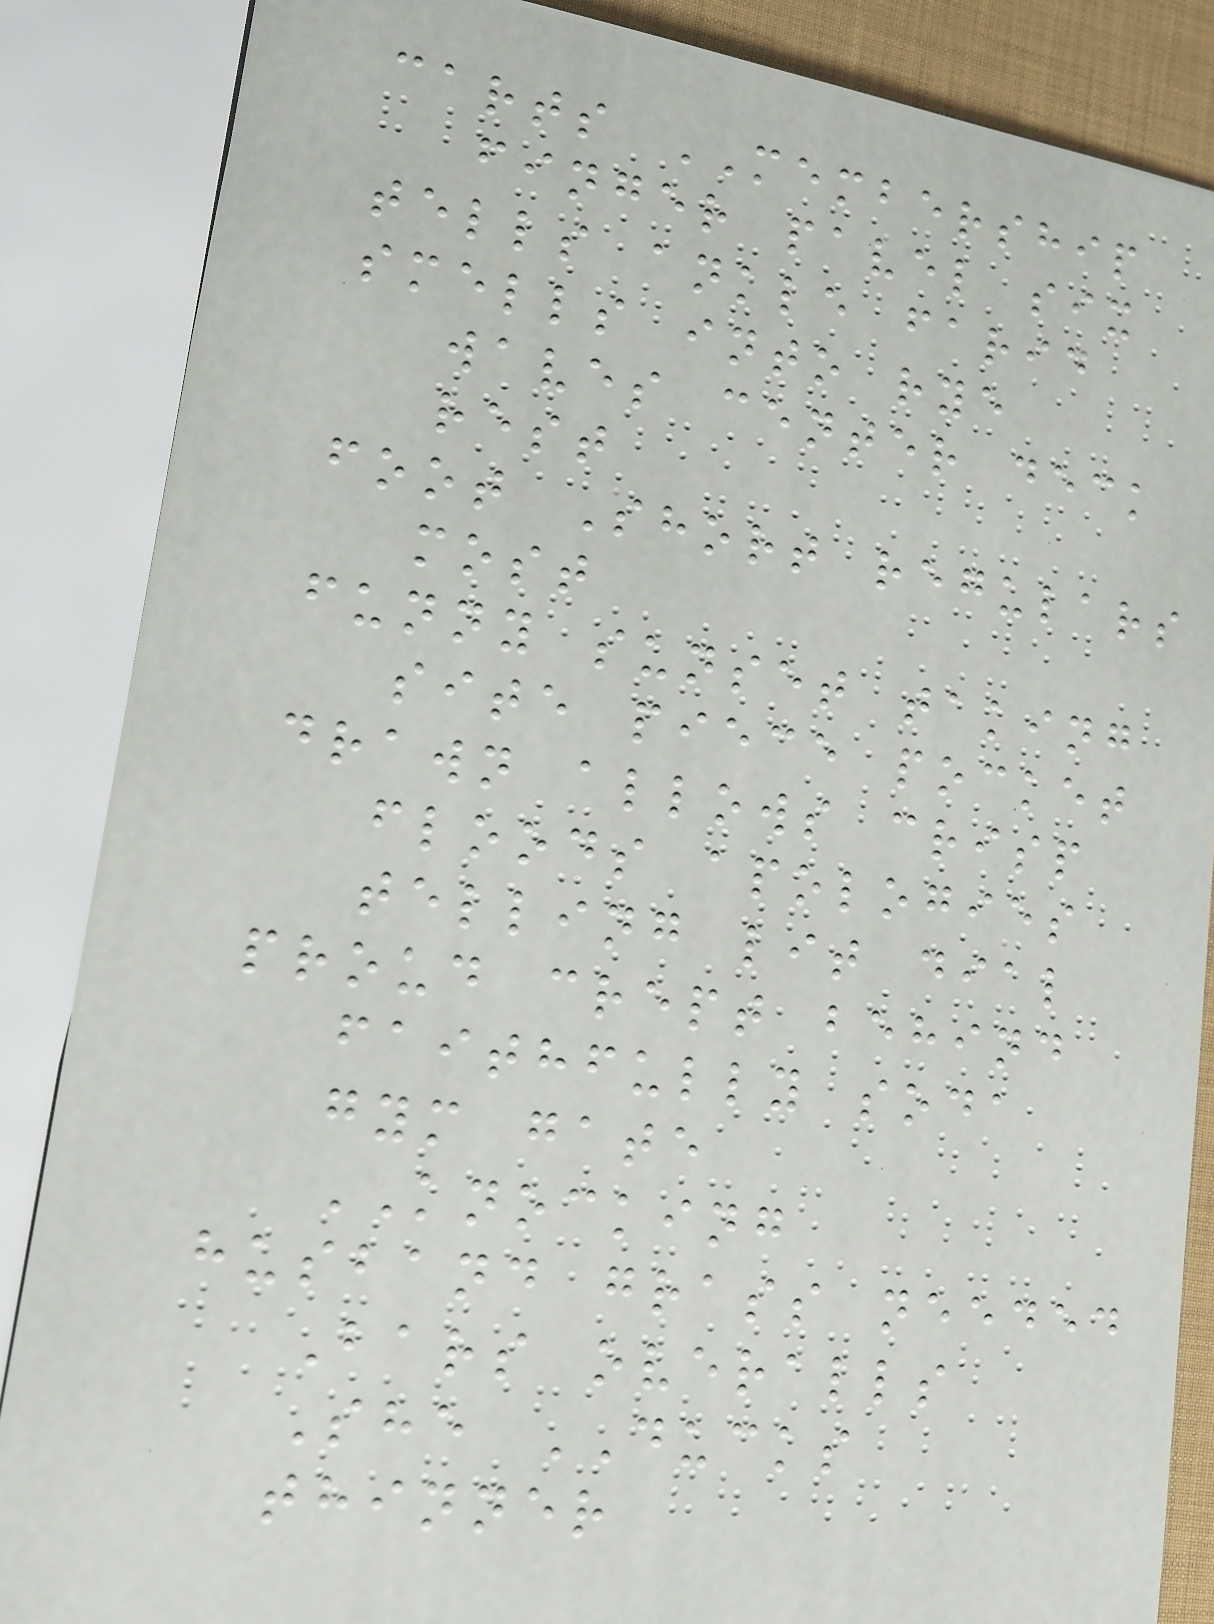carts MEMBERSHIP
finger pavel six
tells ankle farid
smells into rye
waves center deck
rest
foot Short regulars
most
funny sunset taking
site piece pocket
drawn allows crisp
floods apologies
telling lit dial
proud crept behind
faithfully soda
gym gate
KNOCKING
husband grass needed
Bars overalls
She DUCKS
thinner
